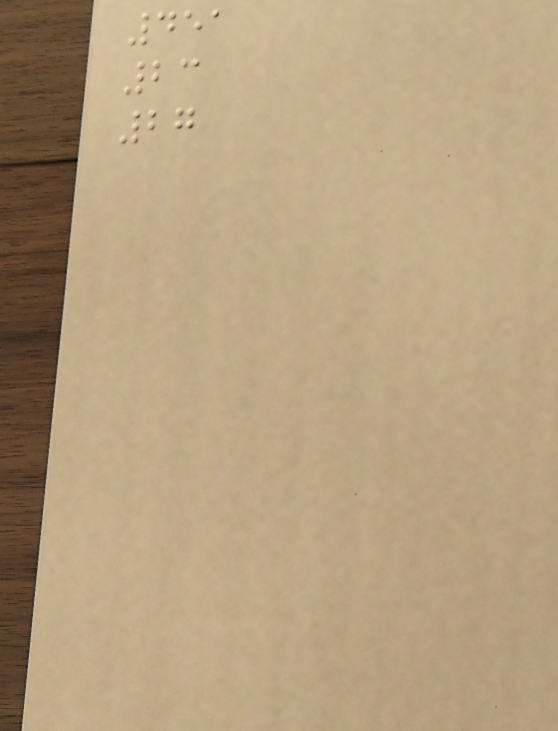451
23
27
